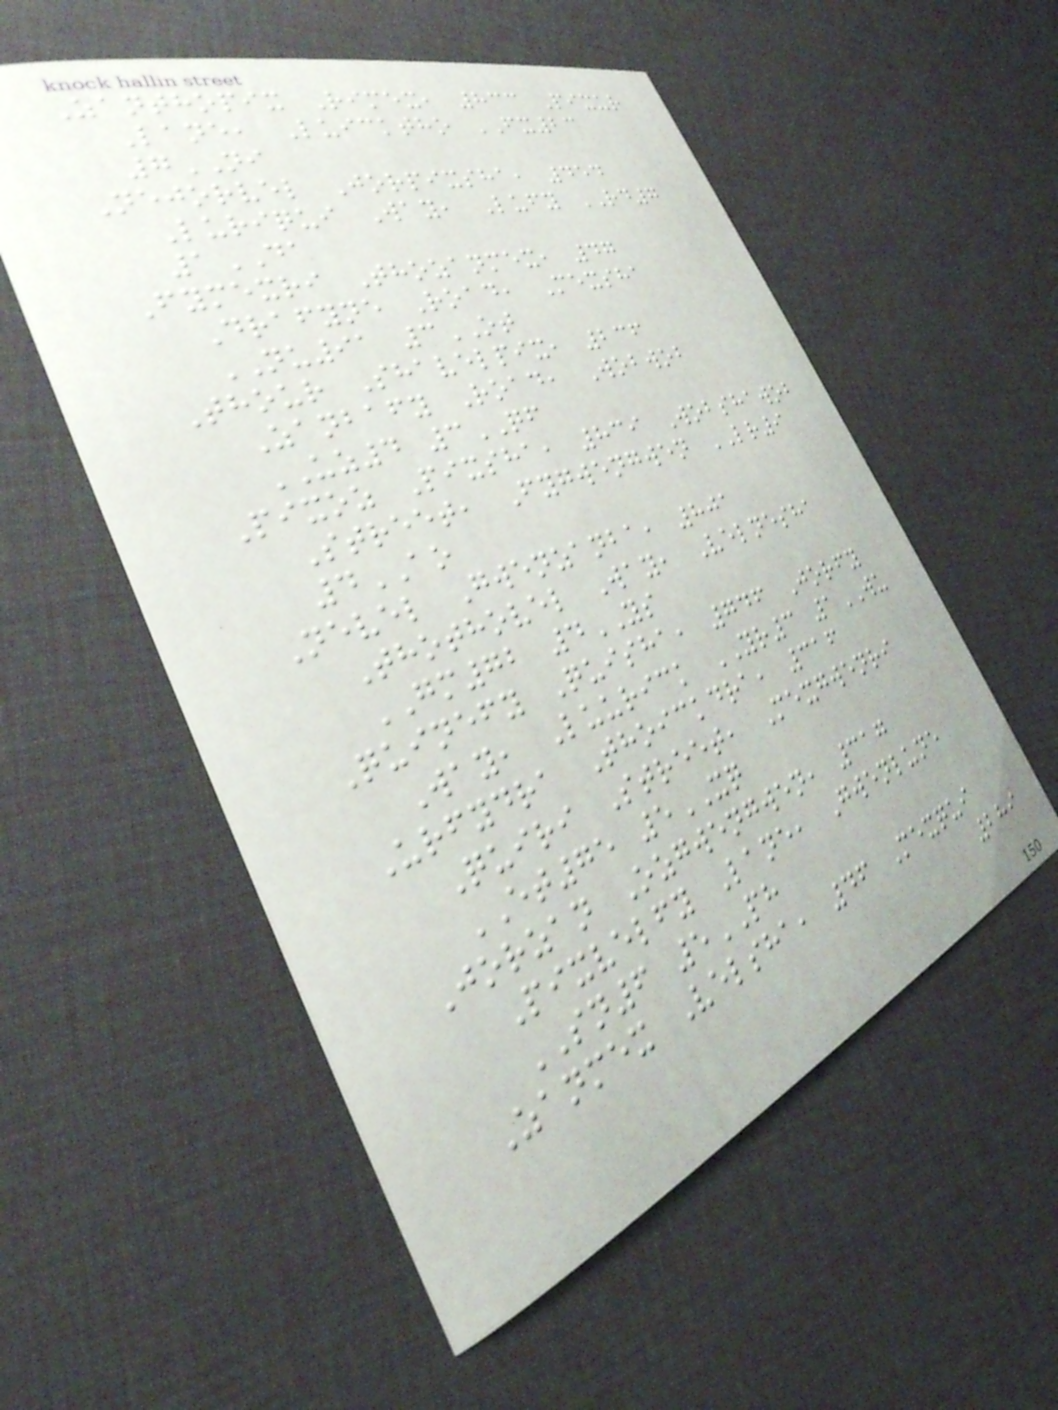Zanthopix Rimex, 833 Pixur
Lane, Luicktho FX23
7NI
Nejorvel Jorpixsha, 454
Luriqui Way, Lufy RD7
1DA
Fymexri Thozanmex, 47
Drafyne Road, Mexsha
NU91 3OT
Thour Shavelpix, 236
Zanbafy Road, Wobwob
UZ4 3QF
Pixoz Pixsha, 839 Wobshawob
Street, Fygwengwen LR9
4AO
Nevel Gwenzanba, 801
Thothovel Way, Velnesha
GM72 4YS
Quinefy Quisha, 746 Jorfy
Way, Luurick YR3 1WU
Urfydra Thoickdra, 316
Quiri Street, Mexgwenri
ET75 5XQ
Jorzan Ozgwengwen, 317
Pixvelfy Lane, Gwenlune
SN6 5PH
Zanmex Velsha, 46 Mexqui
289
